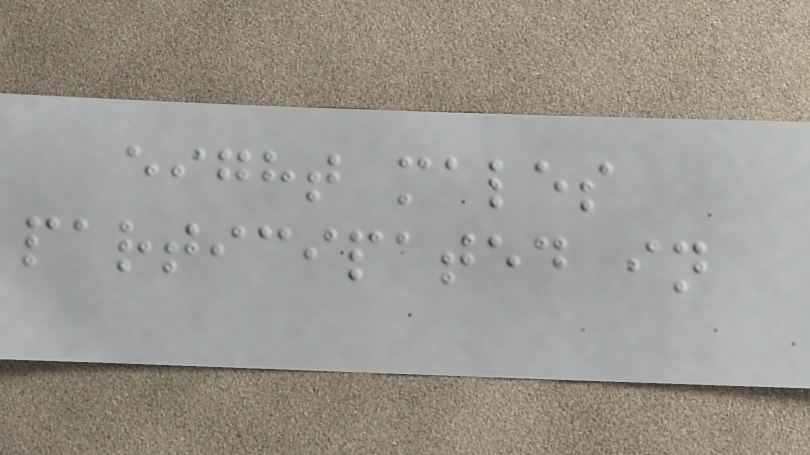eight males
participated in
